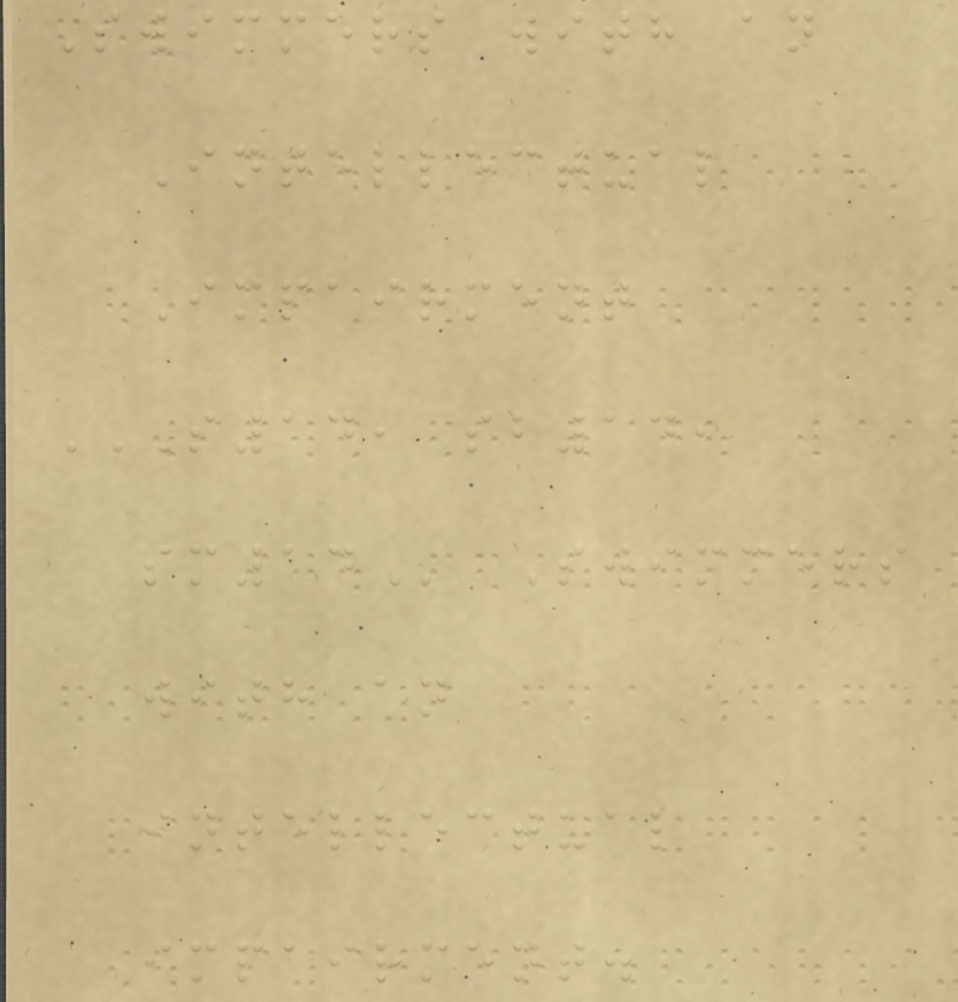Swimmers with an
Intellectual
Impairment
S14, SB14,
SM14 Swimmers
with an
intellectual
impairment.
